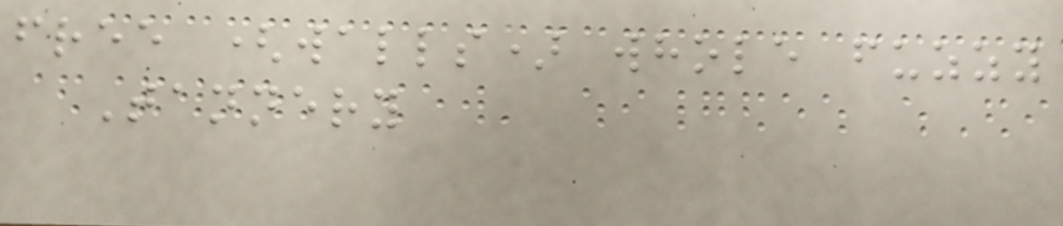free (walls) whole fuzzy
Tannery
